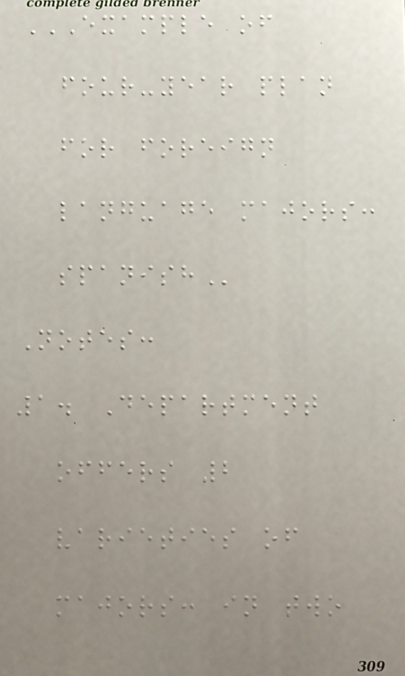EXAMPLE OF
FOUR-YEAR PLAN
FOR FOREIGN
LANGUAGE MAJORS:
SPANISH
Notes:
1. Department
offers 2
varieties of
majors: in two
